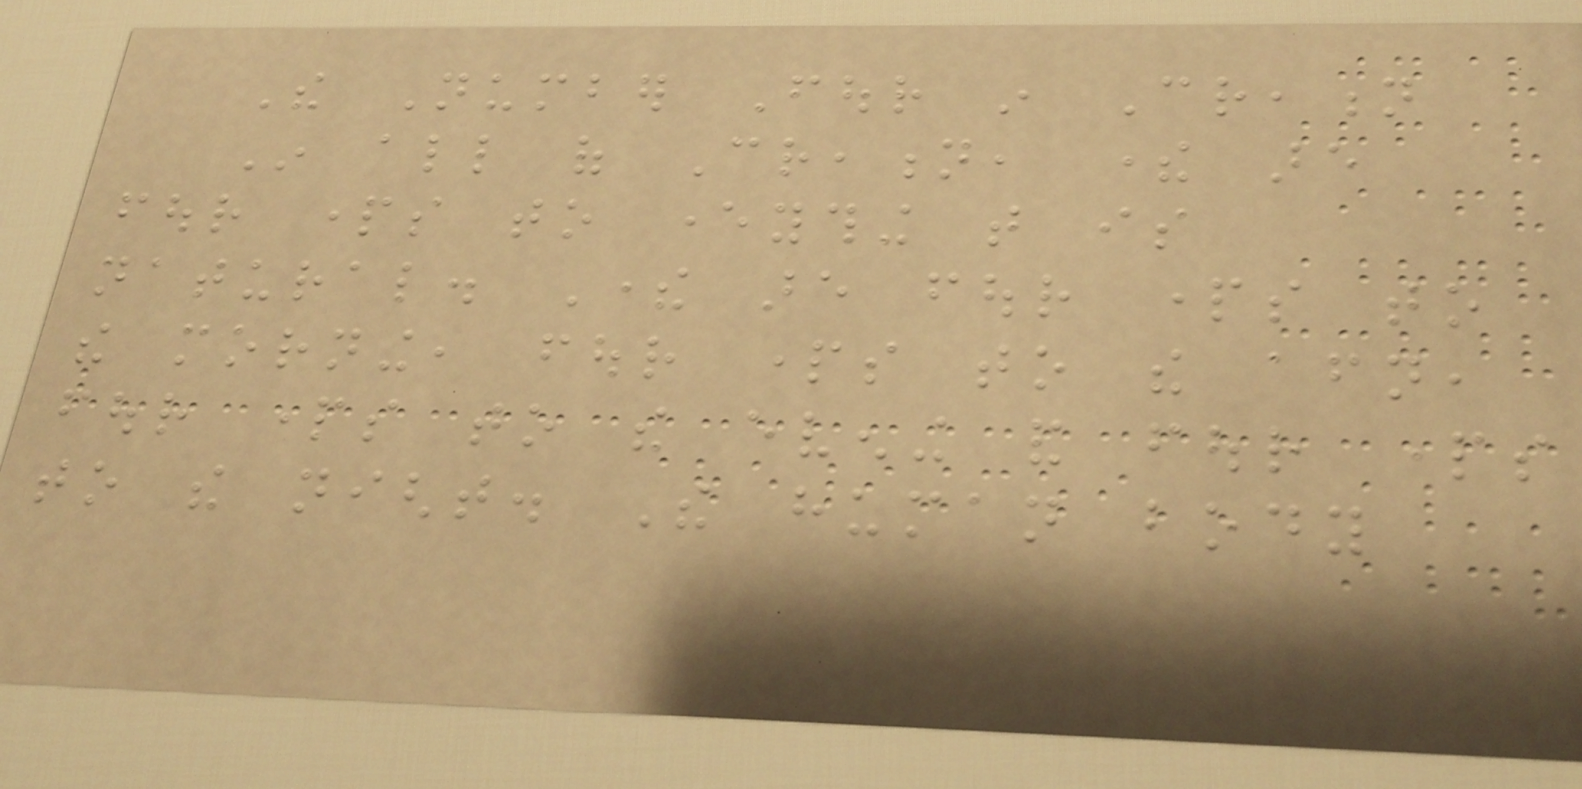The Number Four in Creation
In all of Creation, there are
four parts to everything that is
natural. There are four parts to
the morning, four parts to the afternoon,
four parts to the evening and four parts
to the night. The human body
